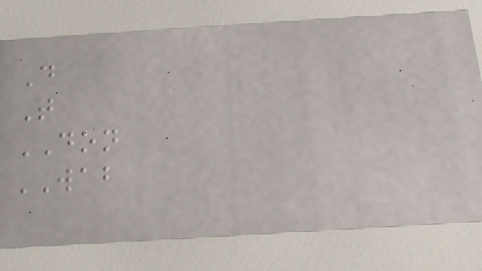D
T
DON
WAB
